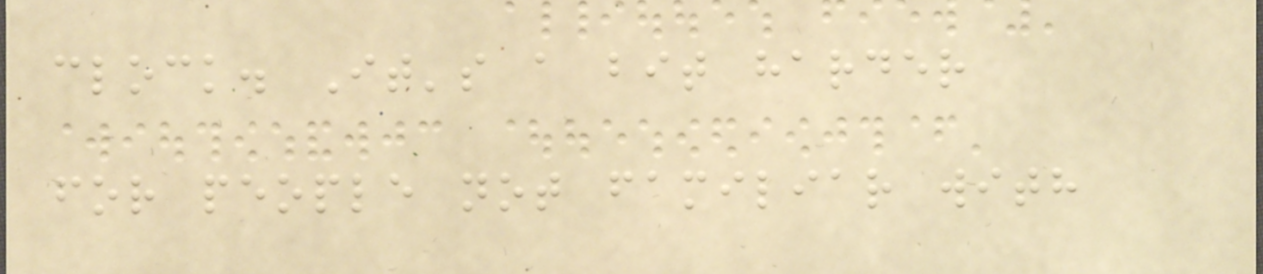clock. It's a bit harder
for people not familiar with
